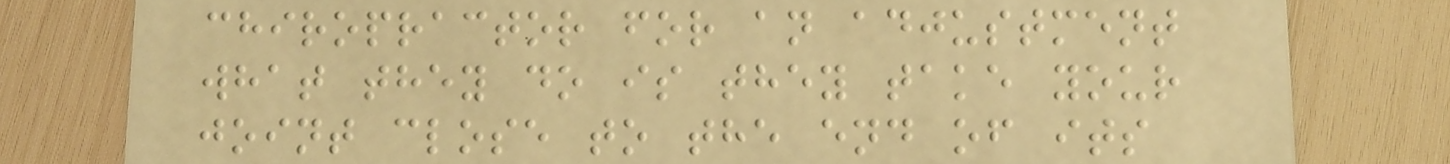chiropractor for an adjustment
what they do is they take your
joint close to the end of its
